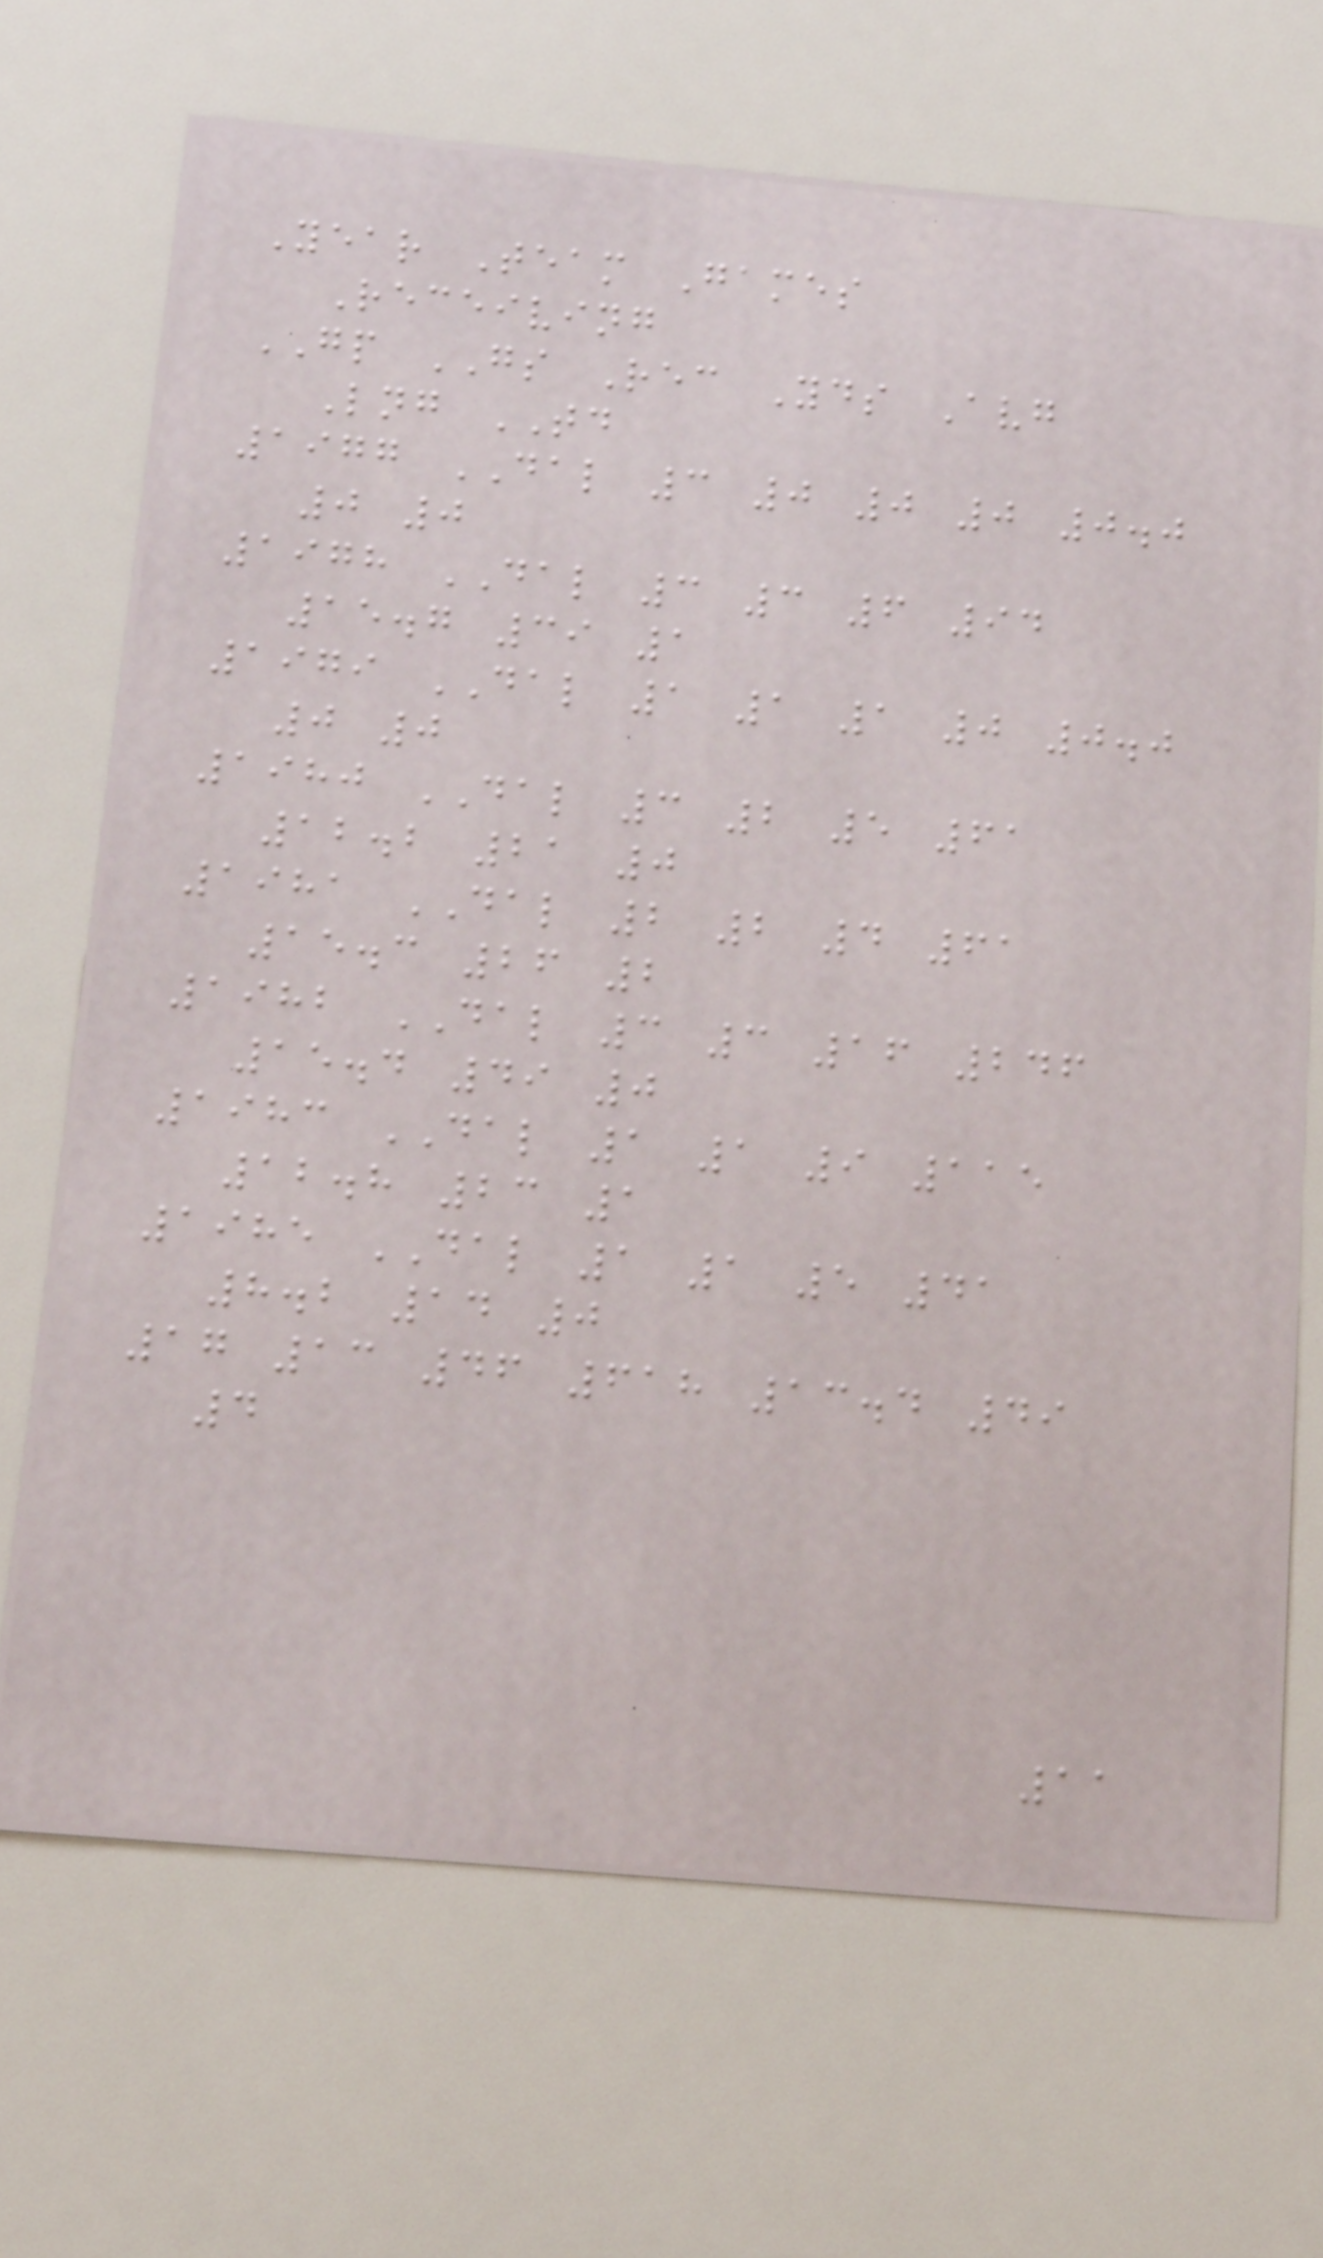Year Team Games
Receiving
GP GS Rec Yds Avg
Lng TD
1977 DAL 3 0 0 0 0.0
0 0
1978 DAL 3 3 6 94
15.7 39 1
1979 DAL 1 1 1 0 0.0
0 0
1980 DAL 3 2 5 61
12.2 21 0
1981 DAL 2 2 4 61
15.3 26 2
1982 DAL 3 3 16 246
15.4 49 0
1983 DAL 1 1 9 115
12.8 23 1
1985 DAL 1 1 5 41
8.2 14 0
17 13 46 618 13.4 49
4
11
